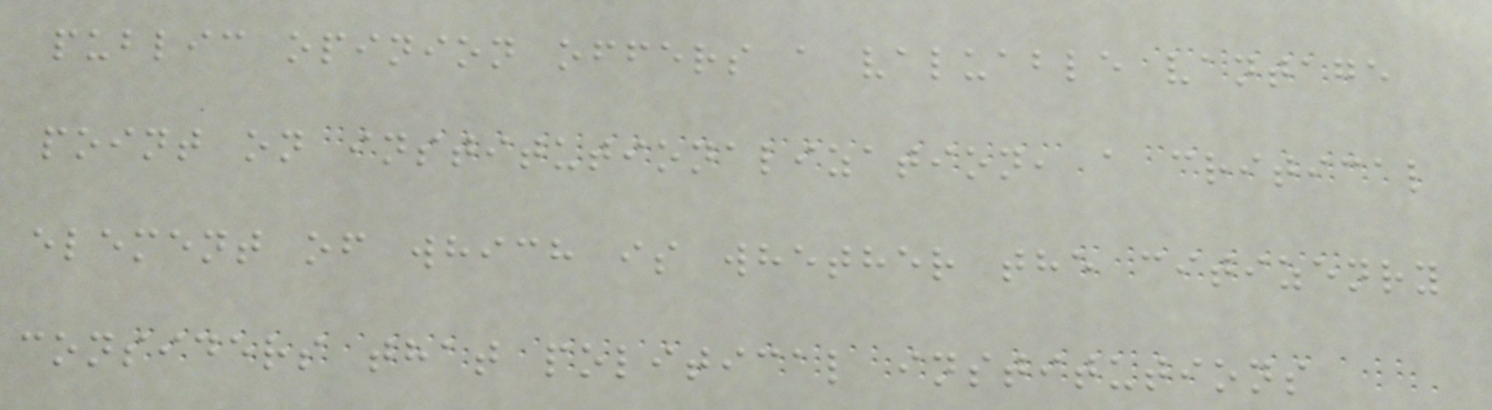public opinion offers a valuable vantage
point on institutionalization, a critical
element of which is whether the citizenry
considers that political institutions
